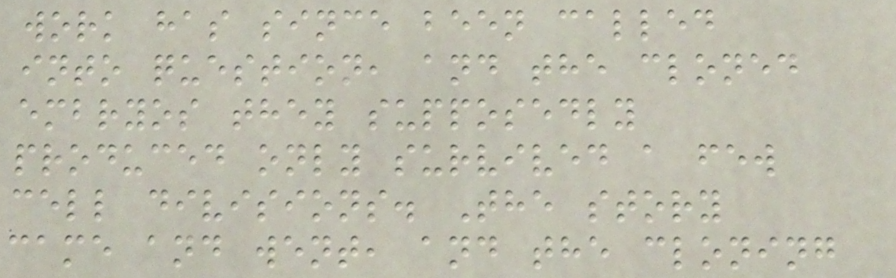work has since been called
into question, and the cloned
embryos they supposedly
produced only survived a few
cell divisions. The story
came and went, and the cloning
